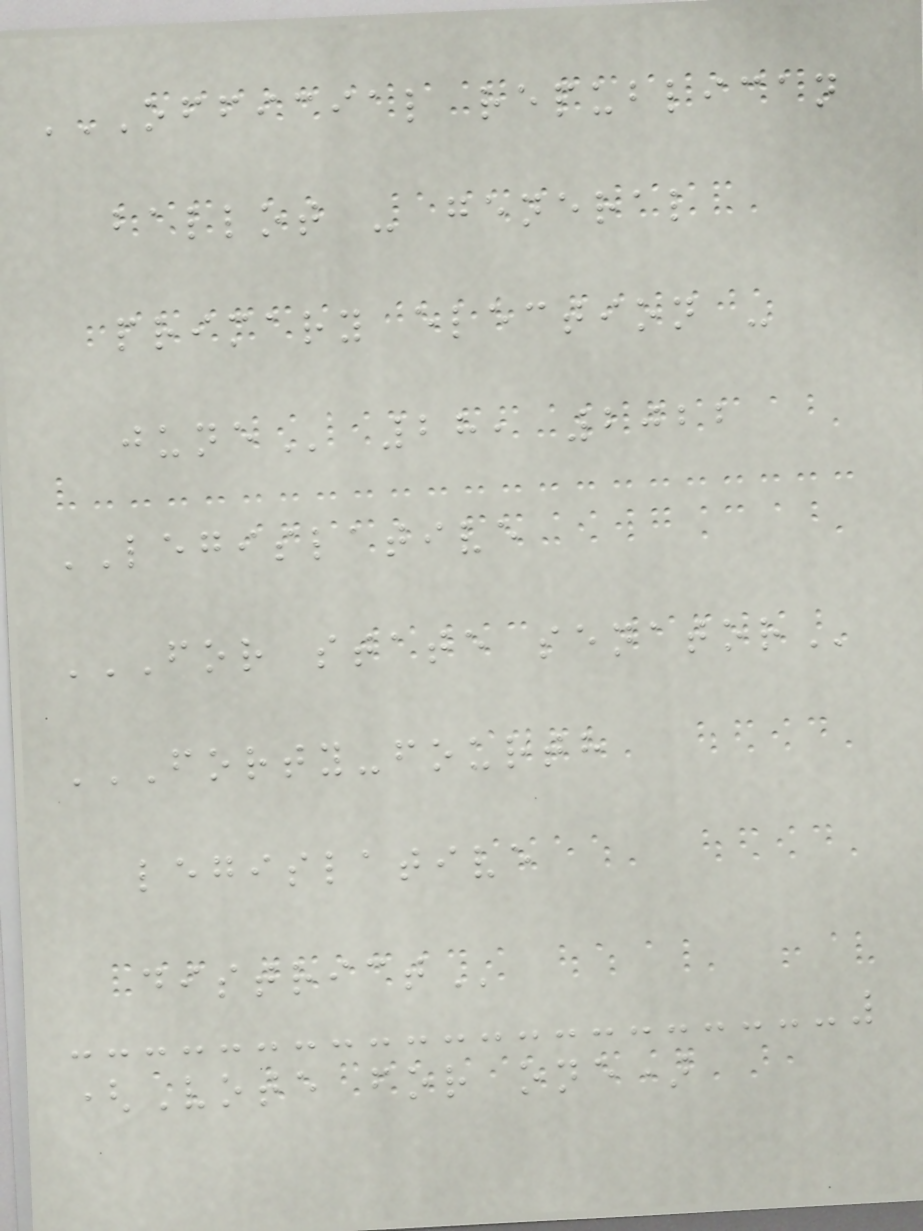OFFICIAL REPUBLICAN
BALLOT - GENERAL
PRIMARY ELECTION -
JUNE 28, 2022
LEGISLATIVE
FOR STATE SENATOR
FORTY-FOURTH
LEGISLATIVE
DISTRICT
(Vote for one)
